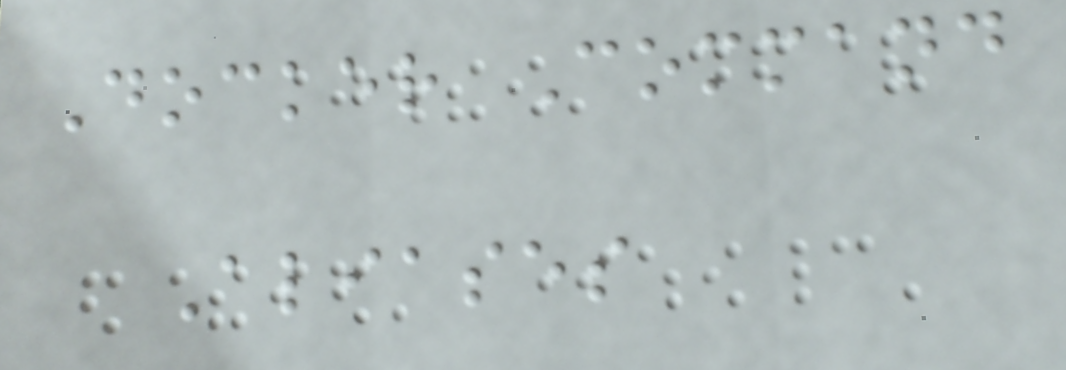Docker Command
Aliases
